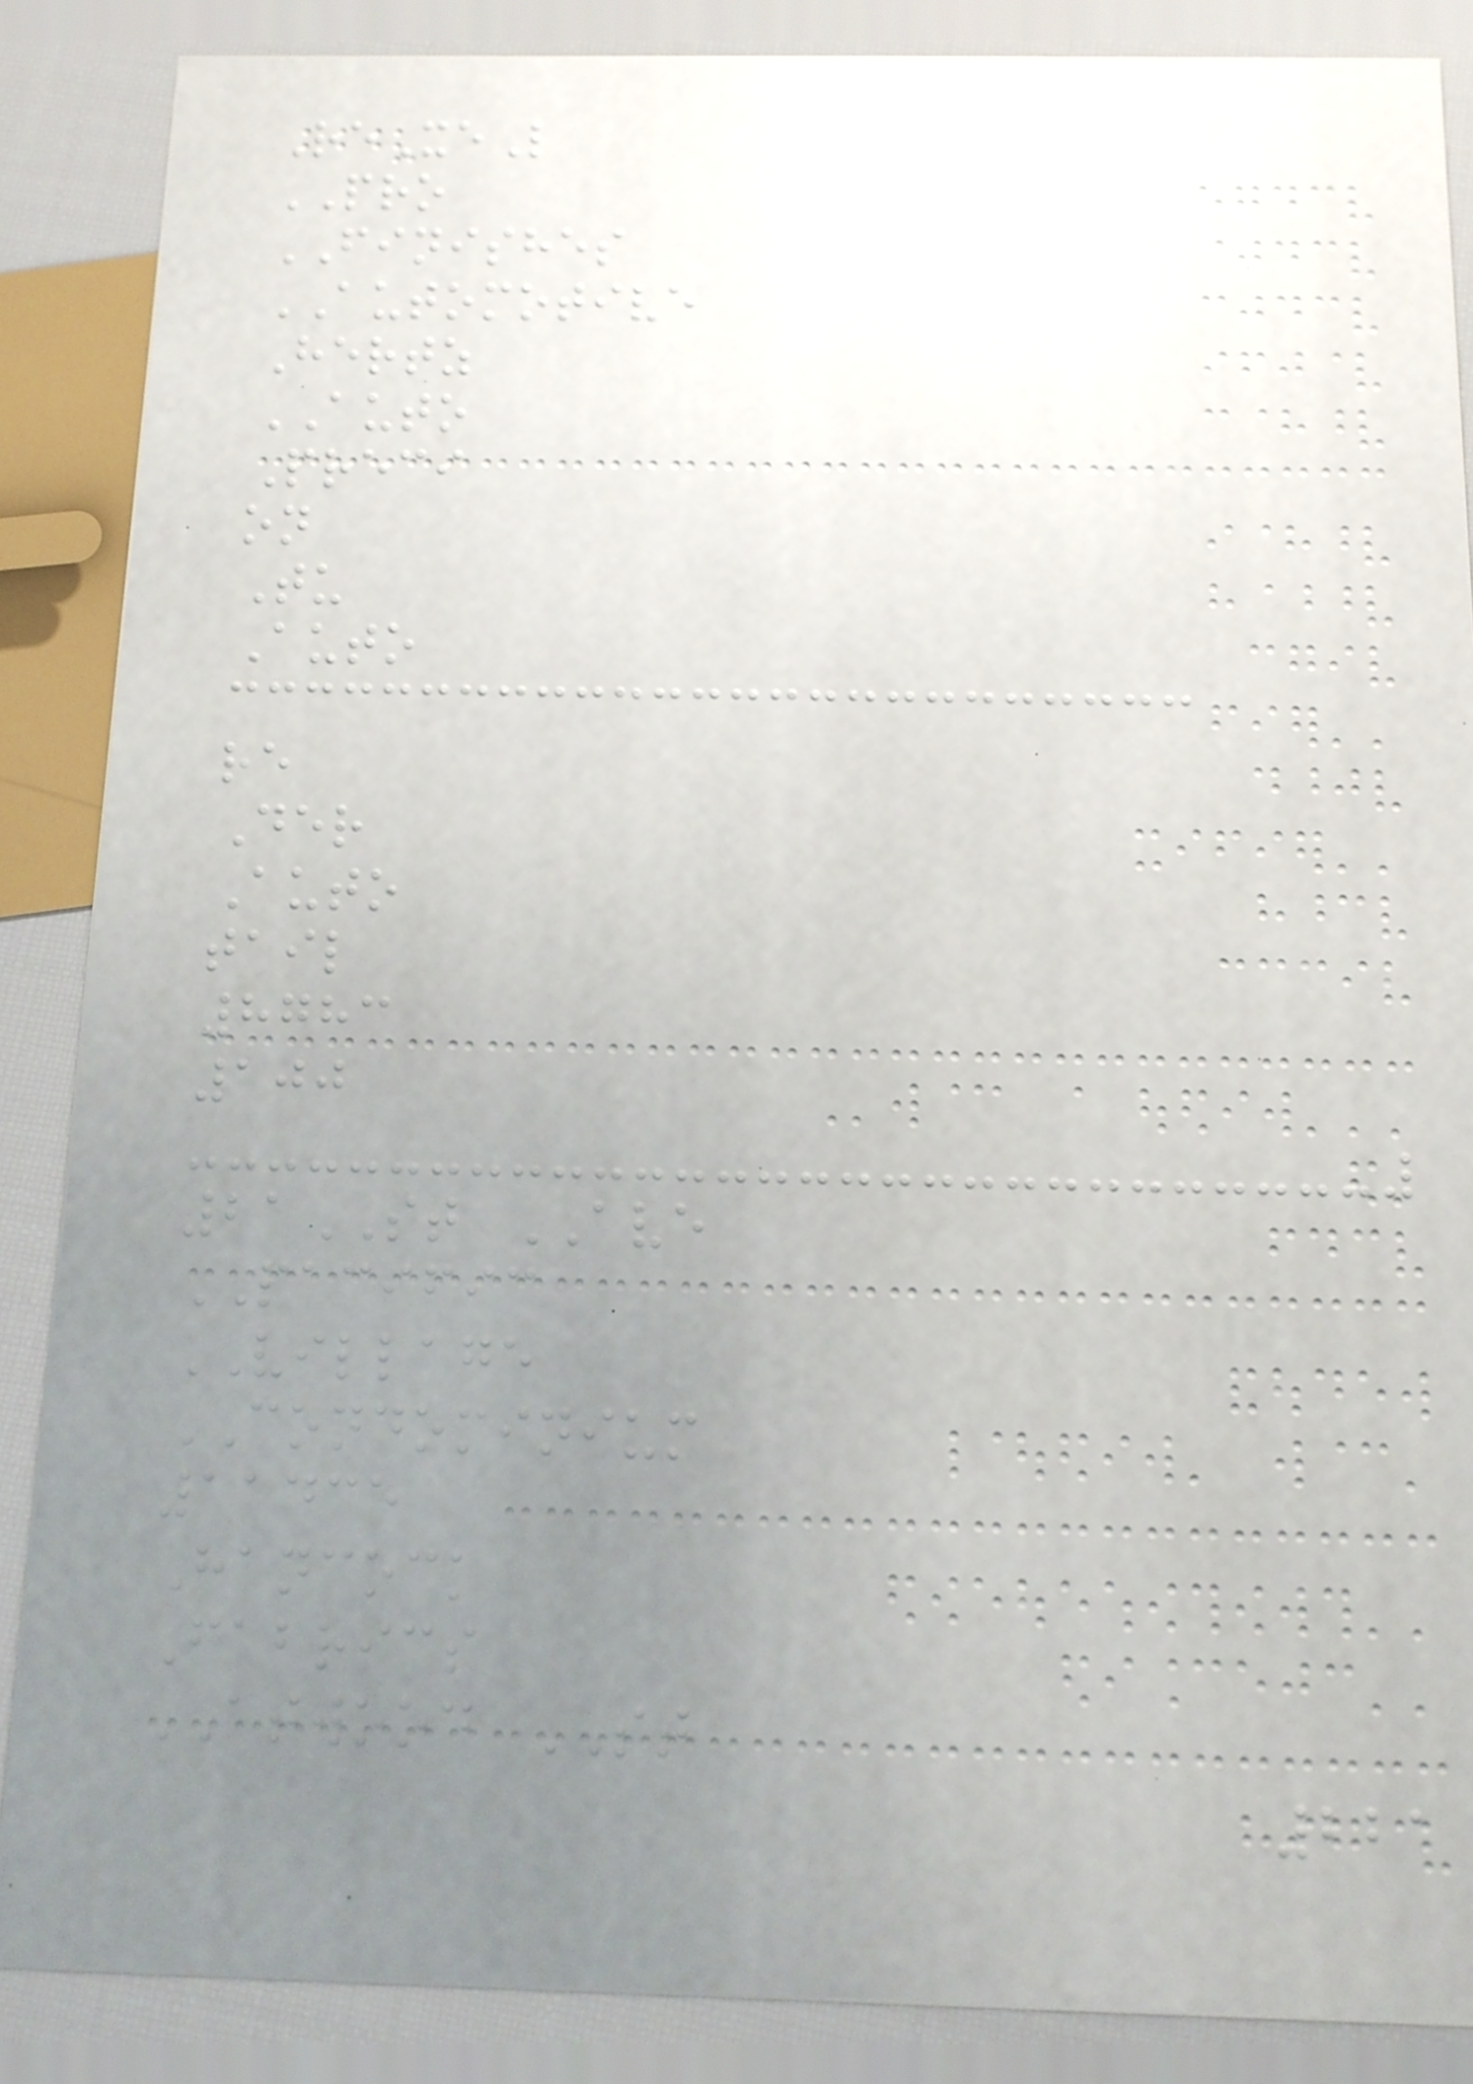ReXeL
PRO
FINISHES
AUTOMOTIVE
Hertz
AUTO
Preci
on
Tu
Auto
re
Der
Auto
tail
8783
100
21ST AVE
PACIFIC
VILLAGE
CONDOMINIUM
11435
Hancock
Fabrics
ATWOOD ST
221
